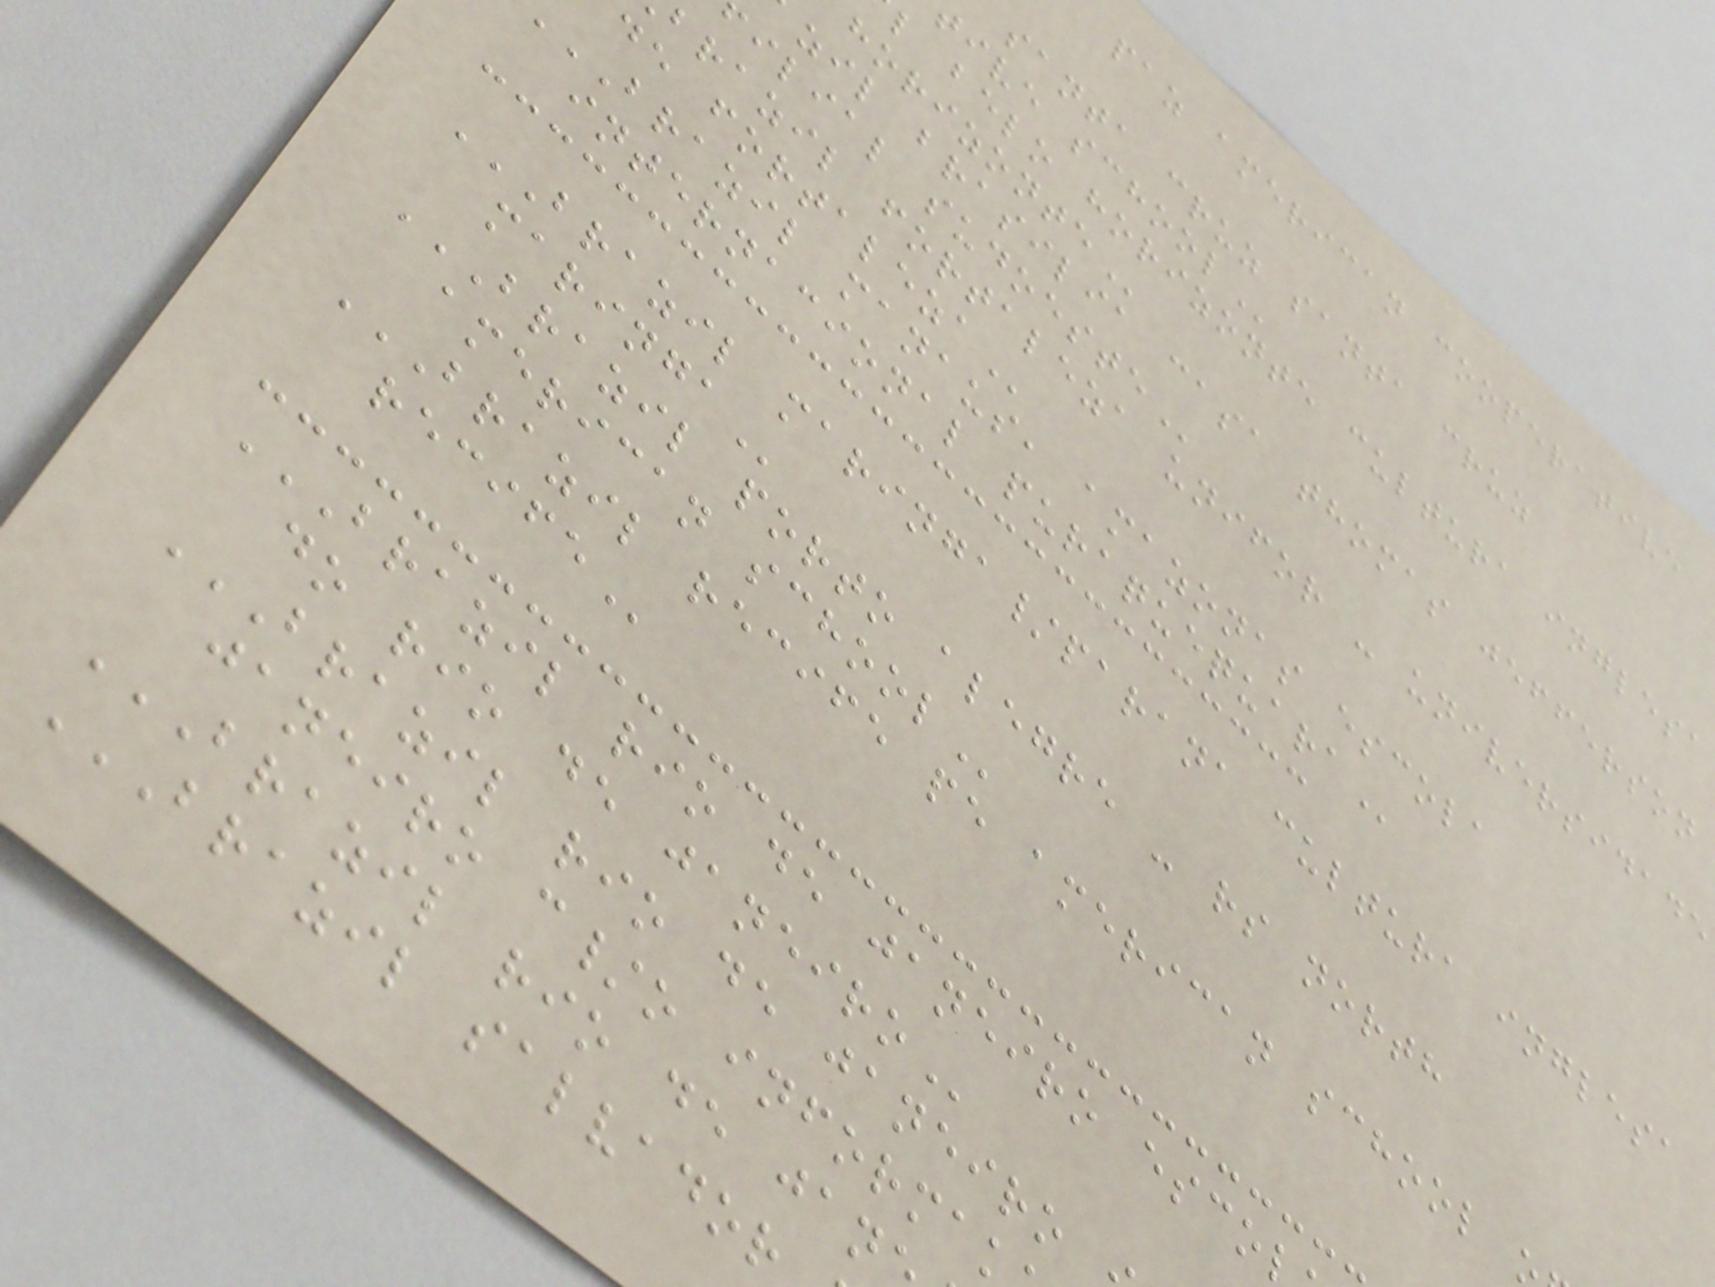paz american cooperative
santa cruz santa cruz
l belo horizonte cultura inglesa
zil brasilia casa thomas jefferson
ilial
brazil fortaleza unifor - universidade
BRAZIL manaus, amazonas escola
internacional
BRAZIL MARINGA/PARANA CULTURA INGLESA
BRAZIL PORTO ALEGRE - RS NORTH
american
do rio de
janeiro c/o
